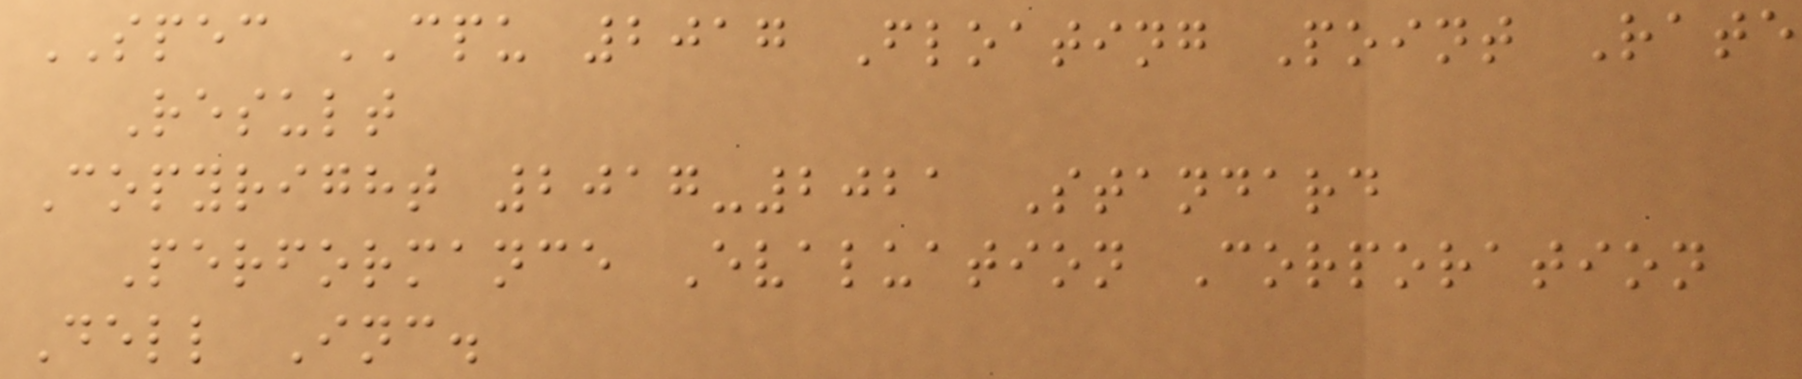SPEC CPU 2017 Floating Point Rate
Result
Copyright 2017-2021 Standard
Performance Evaluation Corporation
Dell Inc.
